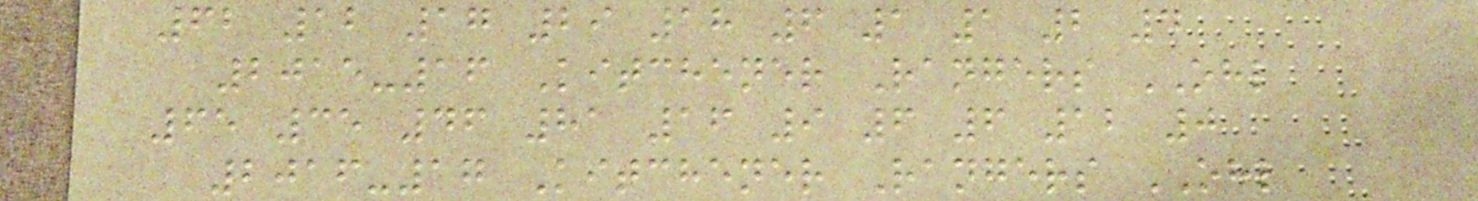62 12 17 29 18 6 1 1 2 4
2015-16 Kitchener Rangers OHL
65 35 46 81 16 9 6 6 12 0
2016-17 Kitchener Rangers OHL
